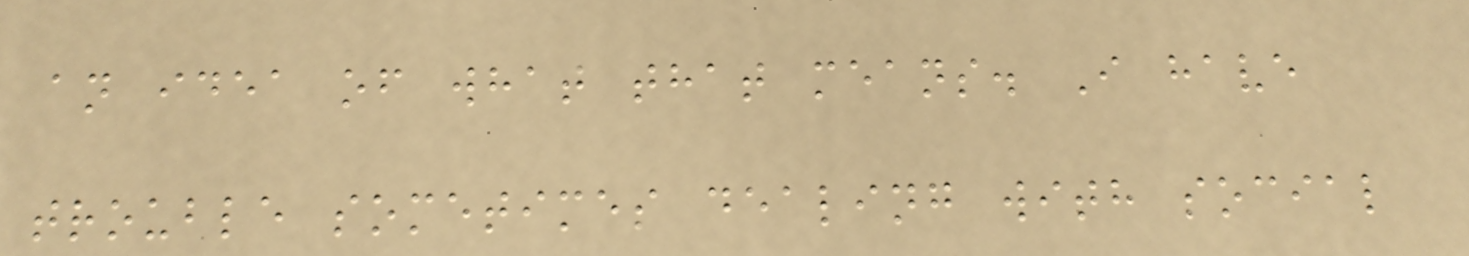an idea of what that means. I have
trouble sometimes dealing with social
